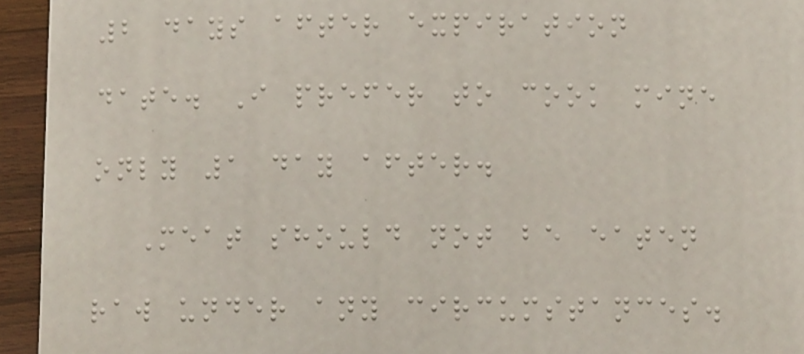2 days after expiration
date. I prefer to cook mine
only 1 day after.
Meat should not be eaten
raw under any circumstances.
